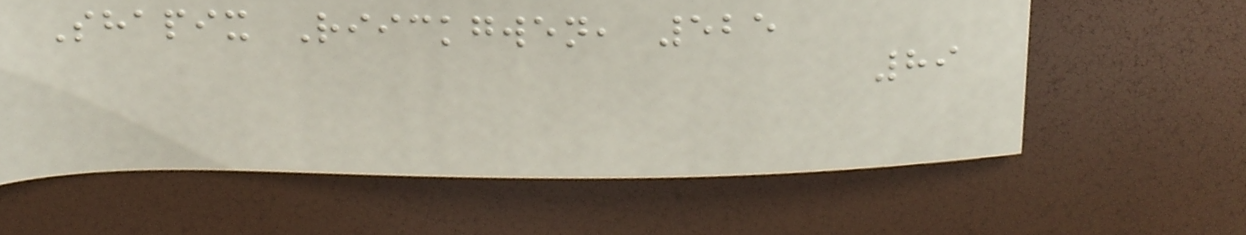Shapix Riickgwen, 525
89
